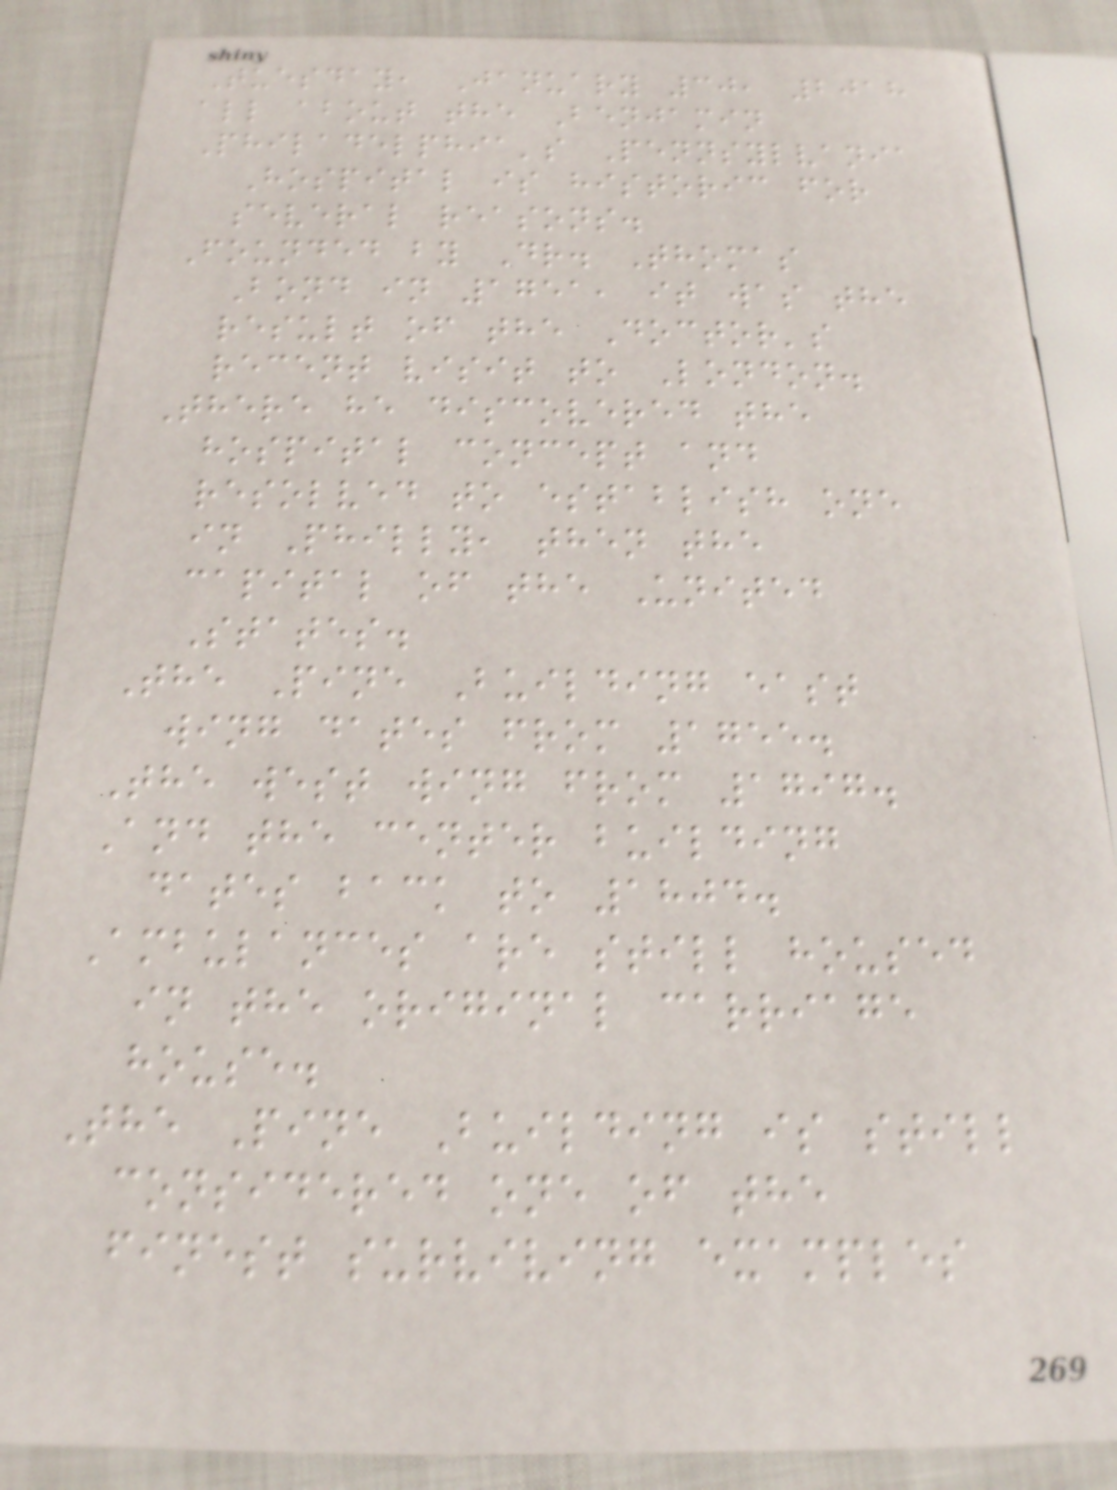Tuesday, January 30, 2018
all about the Benjamin
Philadelphia's Pennsylvania
Hospital is historic for
several reasons.
Founded by Dr. Thomas
Bond in 1751, it was the
result of the Doctor's
recent visit to London.
There he discovered the
hospital concept and
resolved to establish one
in Philly, then the
capital of the United
States.
The Pine Building east
wing dates from 1755.
The west wing from 1797.
And the center building
dates back to 1804.
Ambulances are still housed
in the original carriage
house.
The Pine Building is still
considered one of the
finest surviving examples
